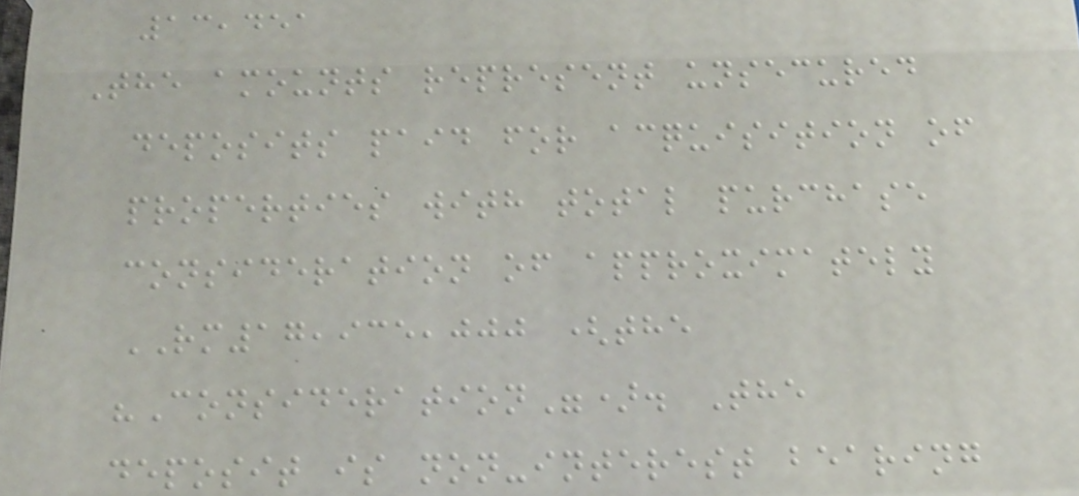13,451
The amounts represent unsecured
deposits paid for acquisition of
properties with total purchase
consideration of approximately
RM17,935,000 (the
"Consideration"). The
deposit is non-interest bearing
